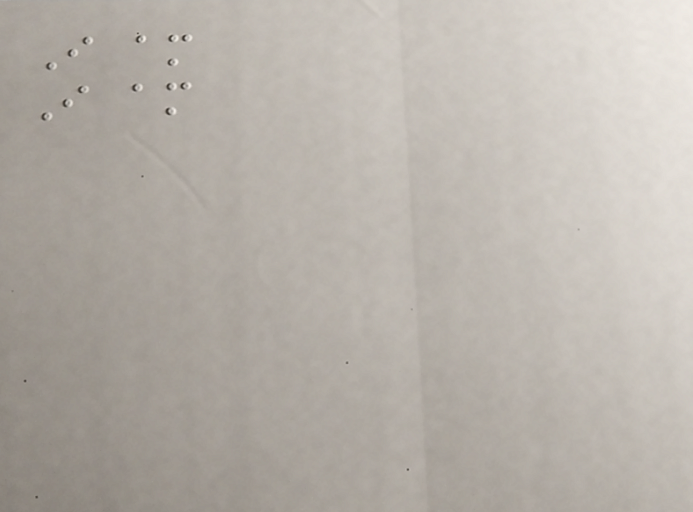I am
I am
